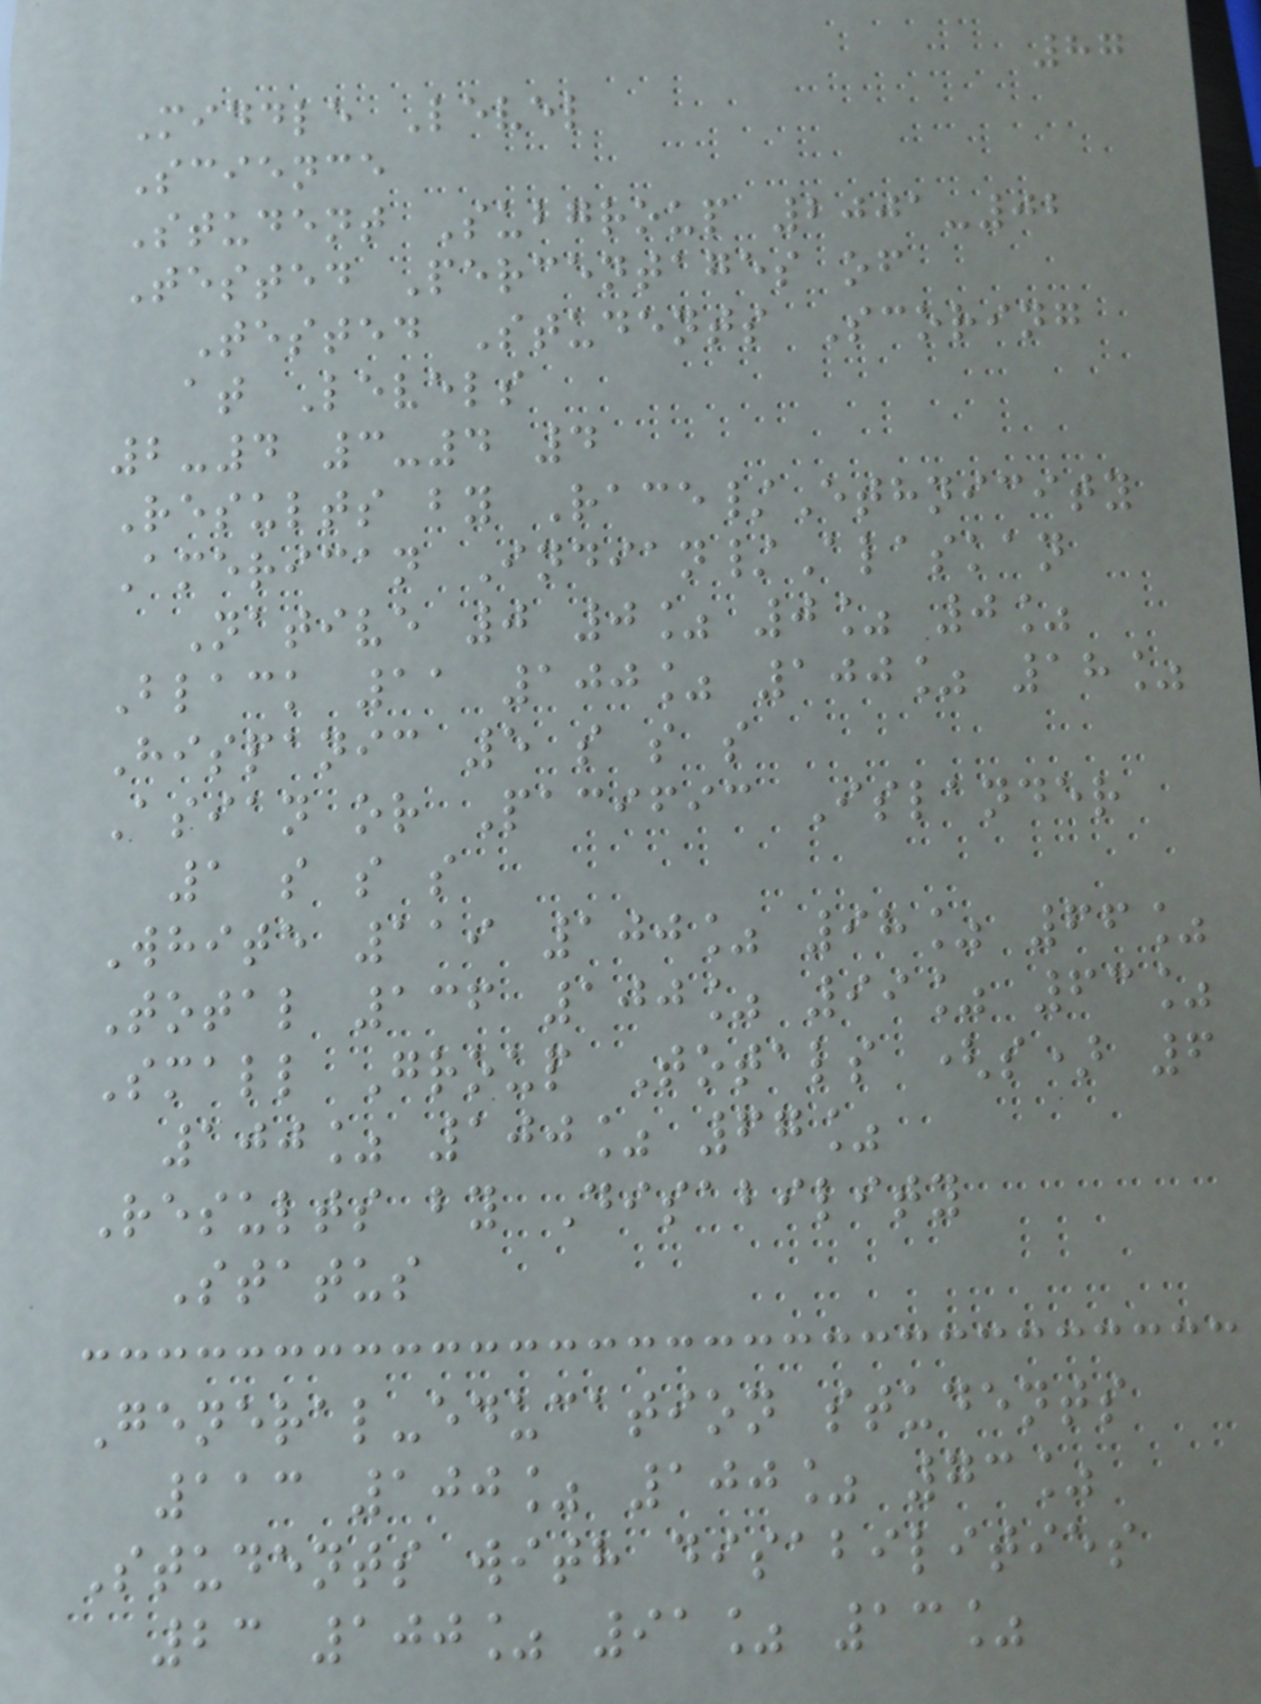87
Middle Level
Science
Student Subgroup 2001-02
Tested Percentages of
Tested Students Scoring
at Levels
2-4 3-4 4
Results by Race/Ethnicity
American Indian/Alaskan
Native 0 0% 0% 0%
Black 11 100% 100% 18%
Hispanic 5 s s s
Asian or Pacific Islander
1 s s s
White 119 100% 98% 66%
Total 136 100% 99% 63%
Small Group Totals (s) 6
100% 100% 67%
Results by Disability
Status
General-education students
113 100% 100% 73%
Students with disabilities
23 100% 91% 13%
